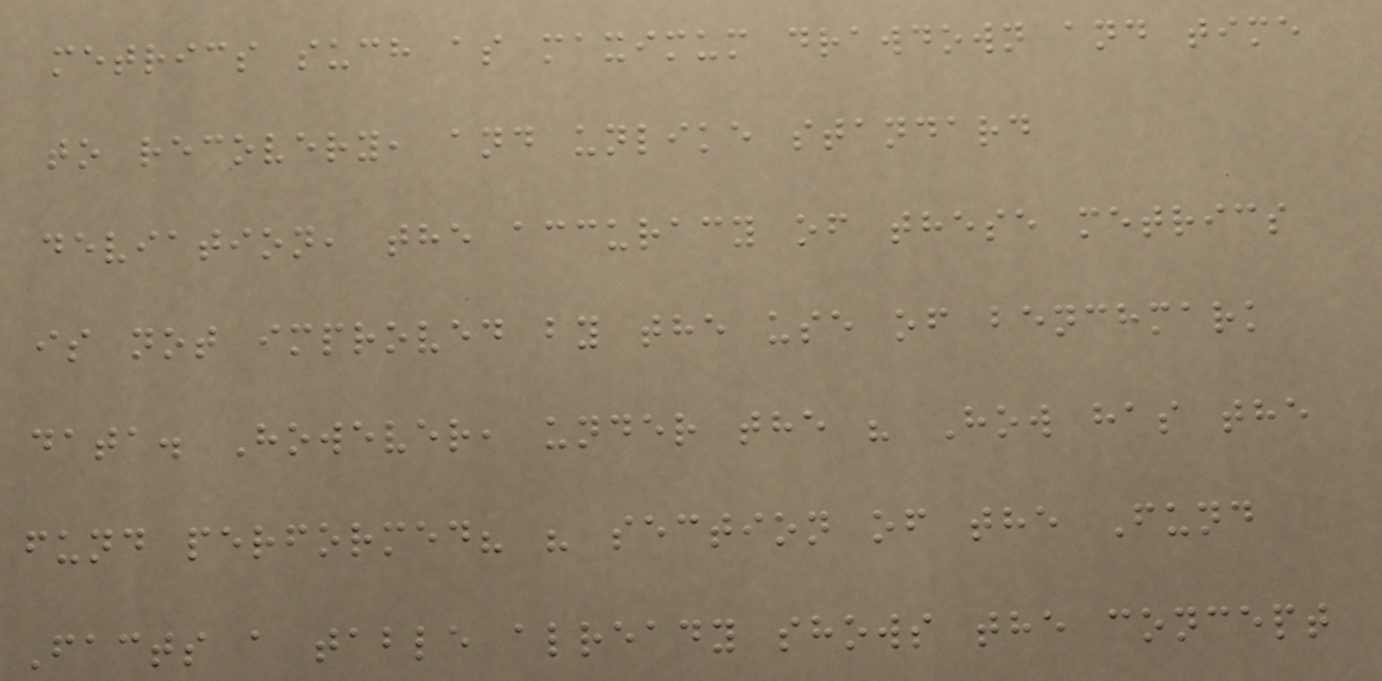metrics such as maximum drawdown and time
to recovery, and unlike standard
deviation, the accuracy of these metrics
is not improved by the use of benchmark
data. However, under the " How has the
fund performed? " section of the Fund
Facts a table already shows the concept
